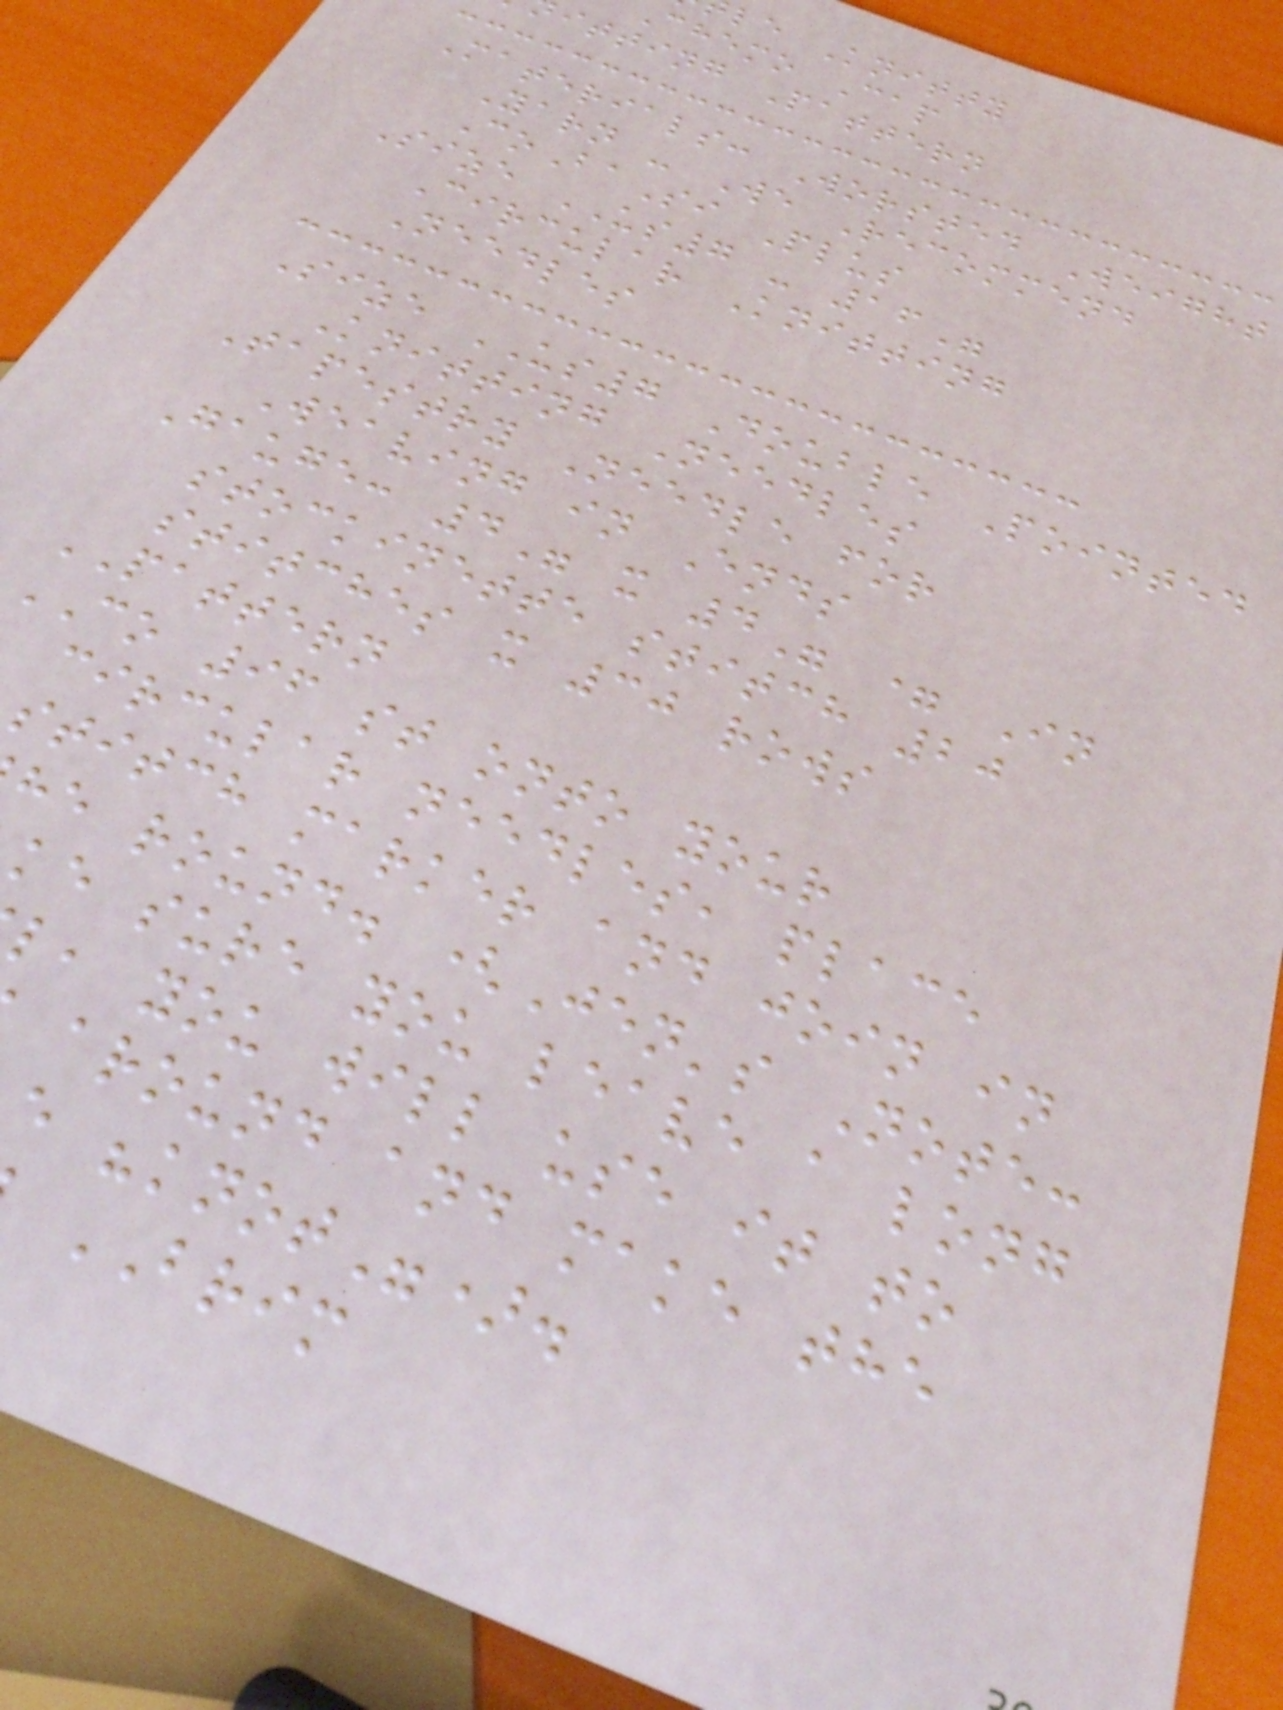le Knitty
Chemo Cap
itting Pattern
Materials: Worsted Weight
Yarn - We Recommend
CoBaSi Plus
Size US7 - 16"
Circular Knitting
Needles
Size US7 Double Pointed
Knitting Needles
Tapestry Needle for
Weaving in Ends
Gauge: 4" x 4" = In
stockinette stitch 20
stitches x 30 rows
PATTERN
CO 96 st onto your
circular needles, place
stitch marker and join in
he round. (Jen's Note:
ke sure you leave a long
l, you will use it to
around and make the
e "knot").
BRIM
